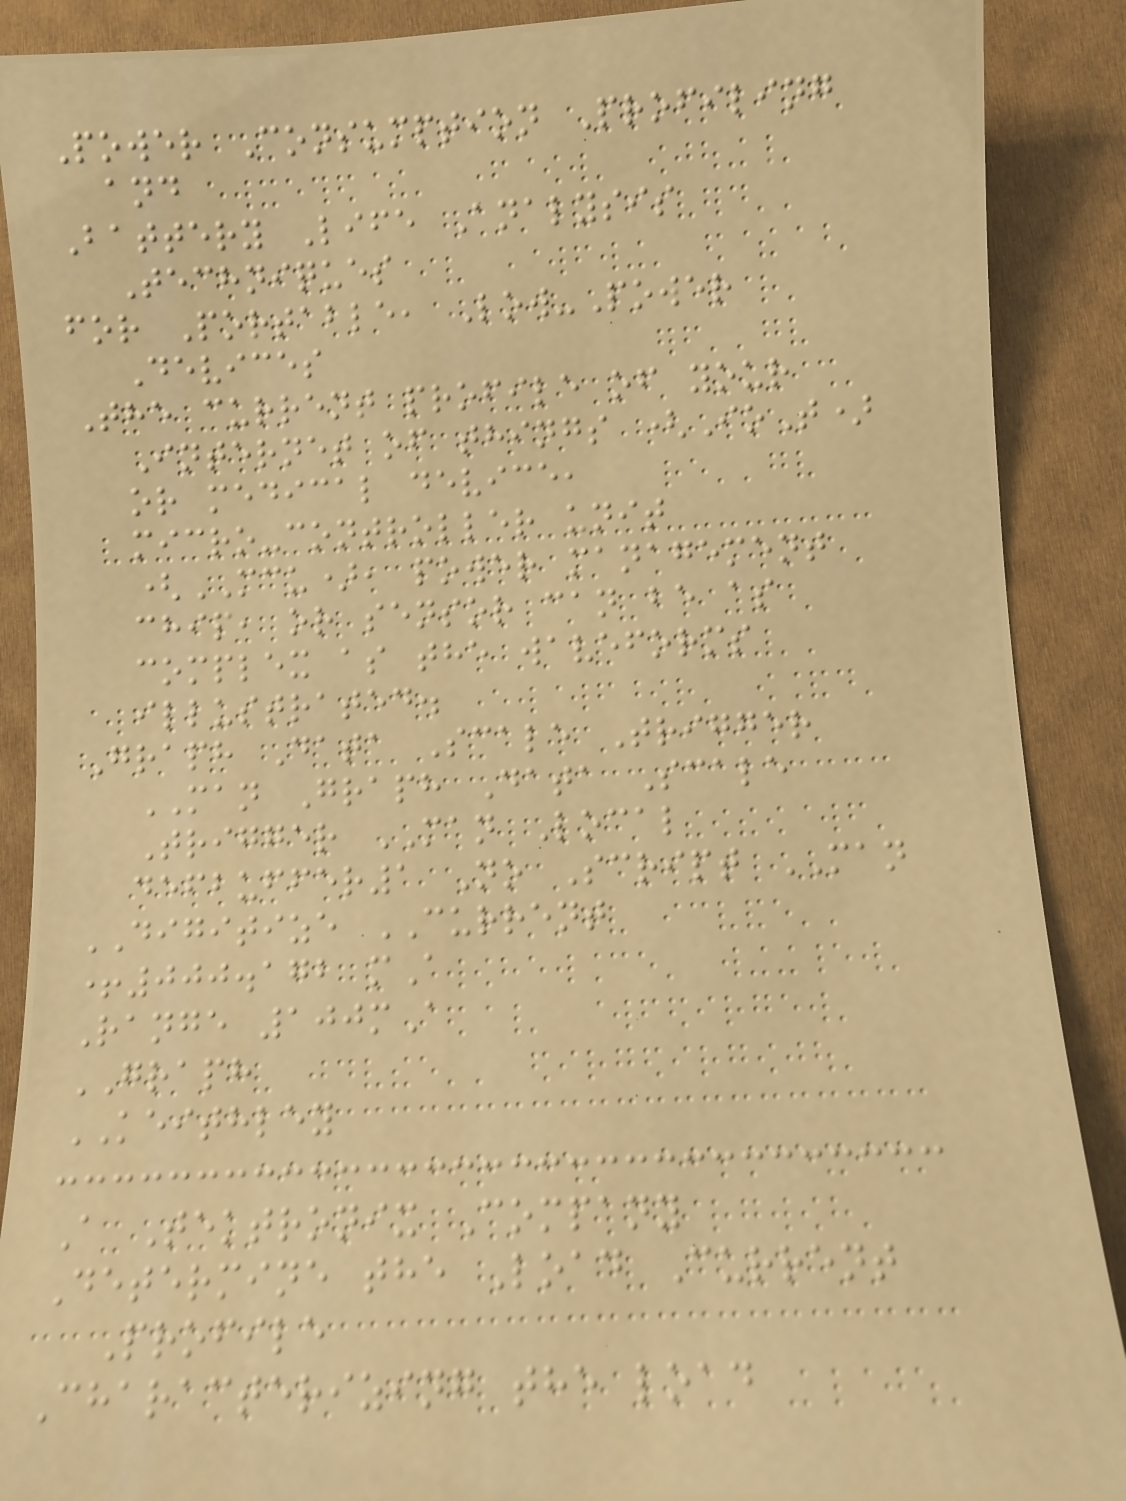Power Consumption Profiling
and
Battery Life Analysis
Techniques
for Portable, Low-Power
Devices
The current profile of your
Internet of things (IoT)
or medical device,
micro-controller unit
(MCU), power management
chip, or sensor can be as
complex as the waveforms
illustrated.
Graph Data Scale Trigger
MAN Graph Data Scale
Trigger MAN Local
defbuffer1 No Script MAN
DIGITIZE CURRENT
+000.172 mA
Range 100mA
GRAPH
KEITHLEY
A Tektronix Company
Determine the Load Current
Profile
Characterizing the load
